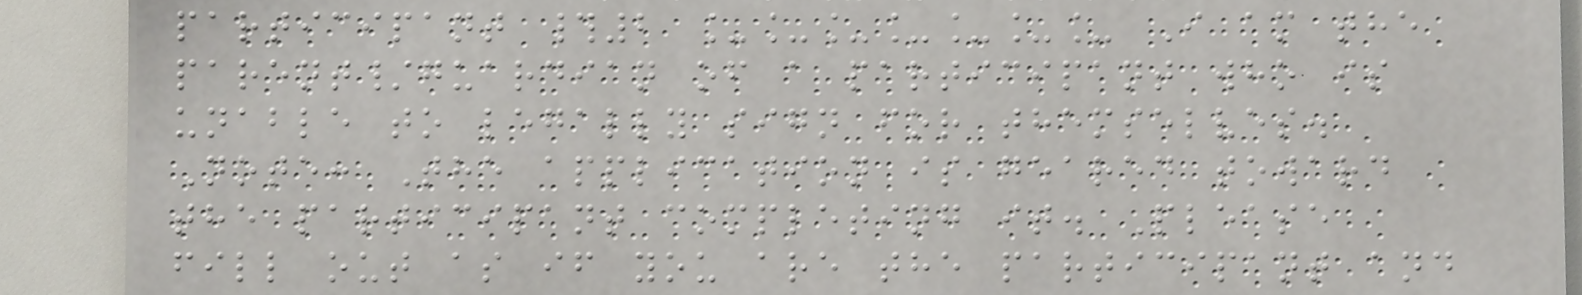participant #2 _______ I am the
parent/guardian of a participant who is
unable to legally sign for themselves.
Note: The application is geared toward
the participant completing it. Please
fill out as if you are the participant and
